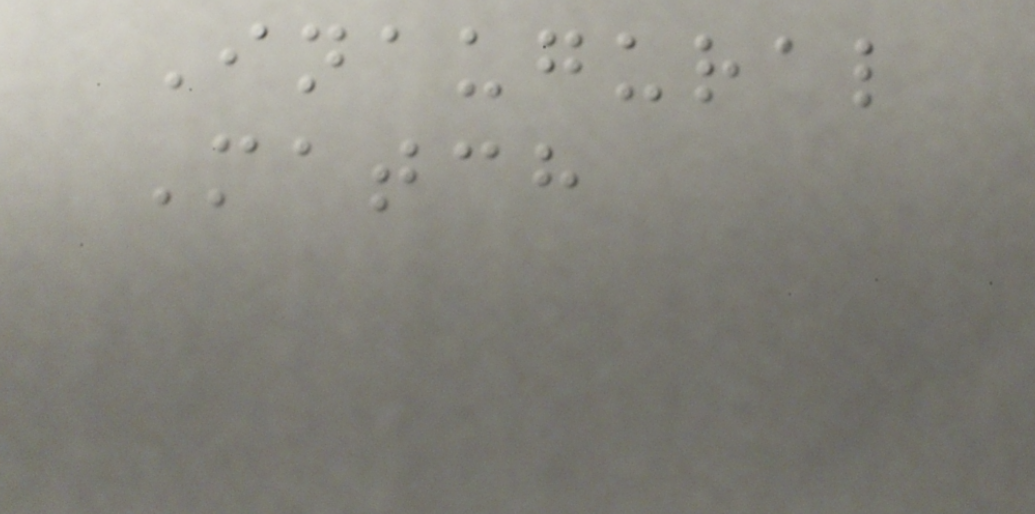Inaugural
Match
